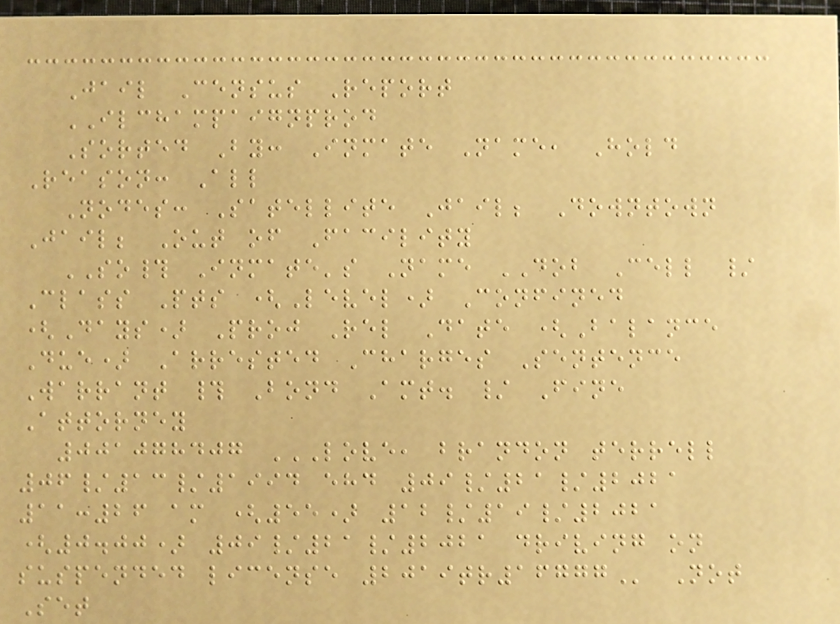Jail Census Report
ILCHAMPAIGNPROD
Sorted By: Inmate Name, Hold
Reason: All
Nodes: Satellite Jail; Downtown
Jail; Out of Facility
SO# Inmate's Name DOB Cell /
Class Pts (Level) Confined
(Days) Proj Rel Date (Balance
Due) Arrested Charges Sentence
Warrant # Bond Amt. / Fine
Attorney
001078407 LOVE, BRANDON TERRELL
06/13/1994 EHD 09/21/2021
11:26 AM (55) 12/19/2021
(0.00) 09/21/2021 DRIVING ON
SUSPENDED LICENSE 2019TR16777 Not
Set
